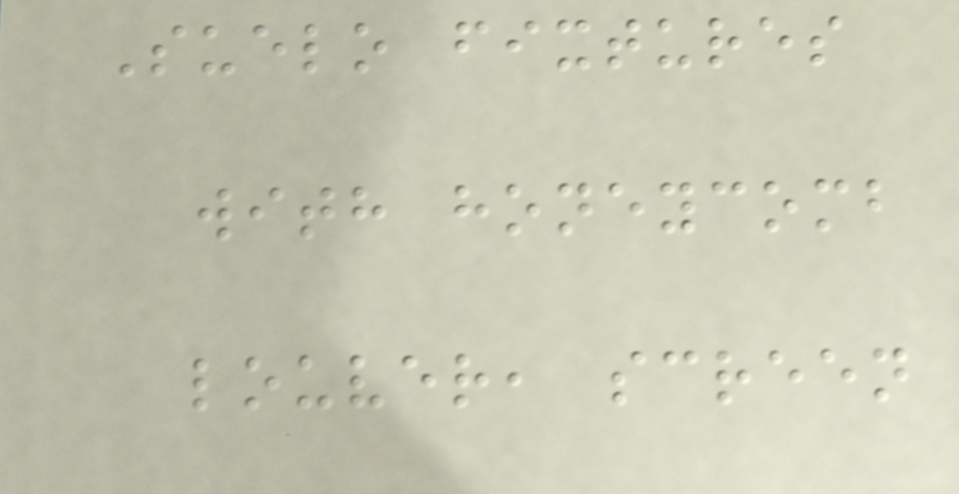Suelo fixtures
with honeycomb
louver, screen
